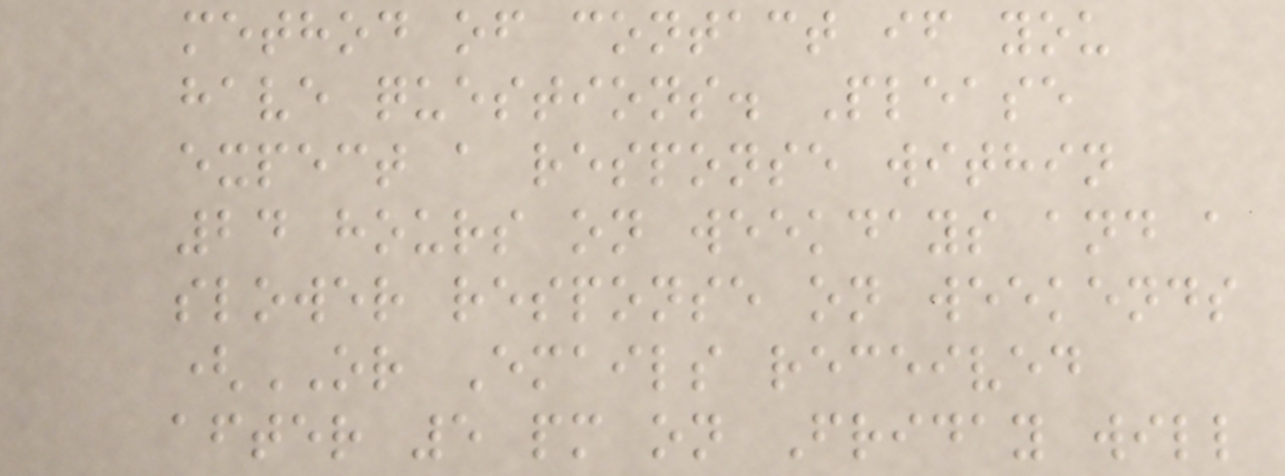method of contact if you
have questions. Please
expect a response within
24 hours on weekdays and a
slower response on weekends
(OR Emails received
after 5 pm on Friday will
